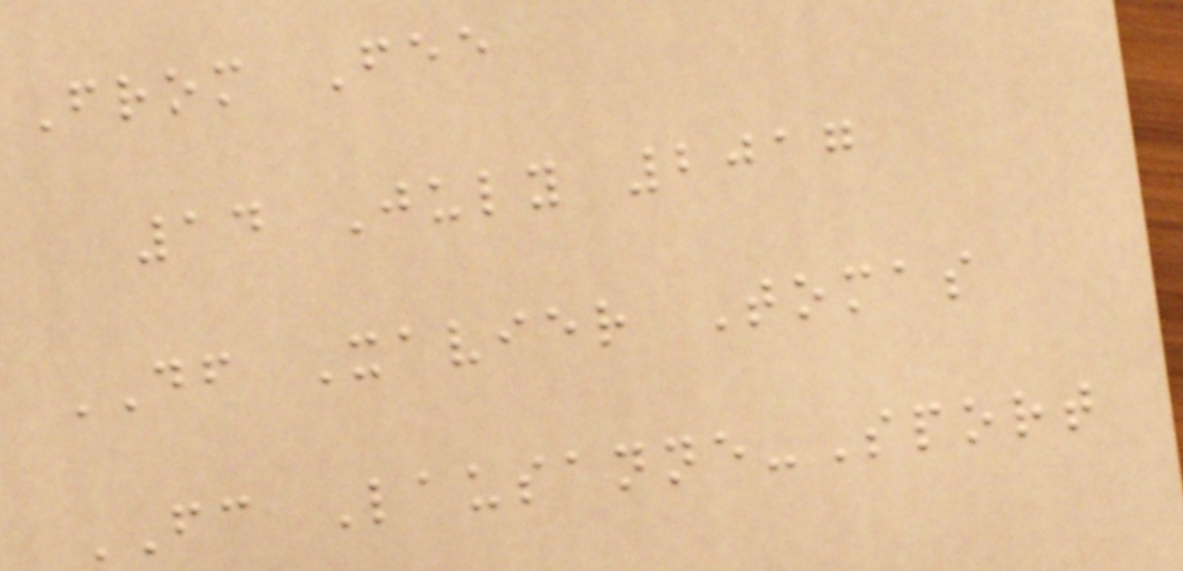From Fee
14 July 2017
DF Xavier Tomas
FC Lausanne-Sport
